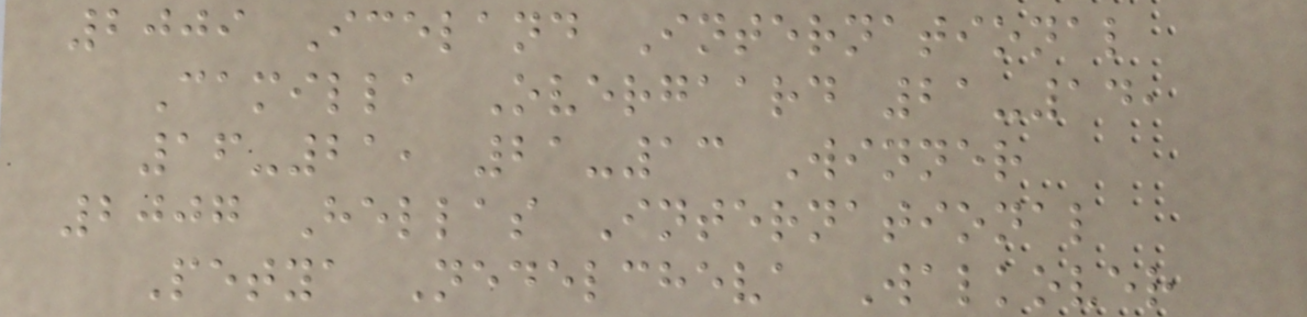2009 Iceland International
Camilla Overgaard 21-14,
16-21, 21-13 Winner
2007 Hellas International
Petya Nedelcheva Walkover
